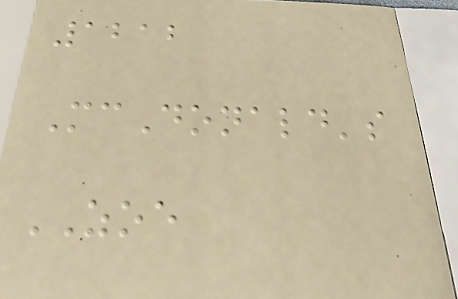1212
McDonald's
ZOE
